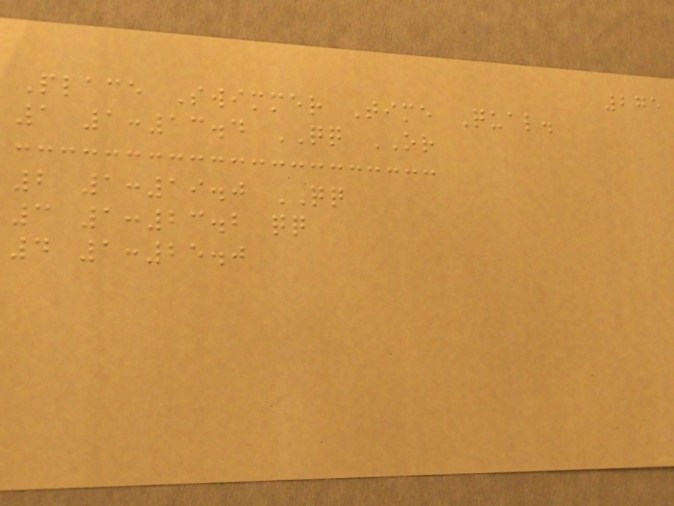275
Place Swimmer Time Qual.
1 1:13.4 QQ OR
2 1:19.0 QQ
3 1:23.2 qq
4 1:25.0
